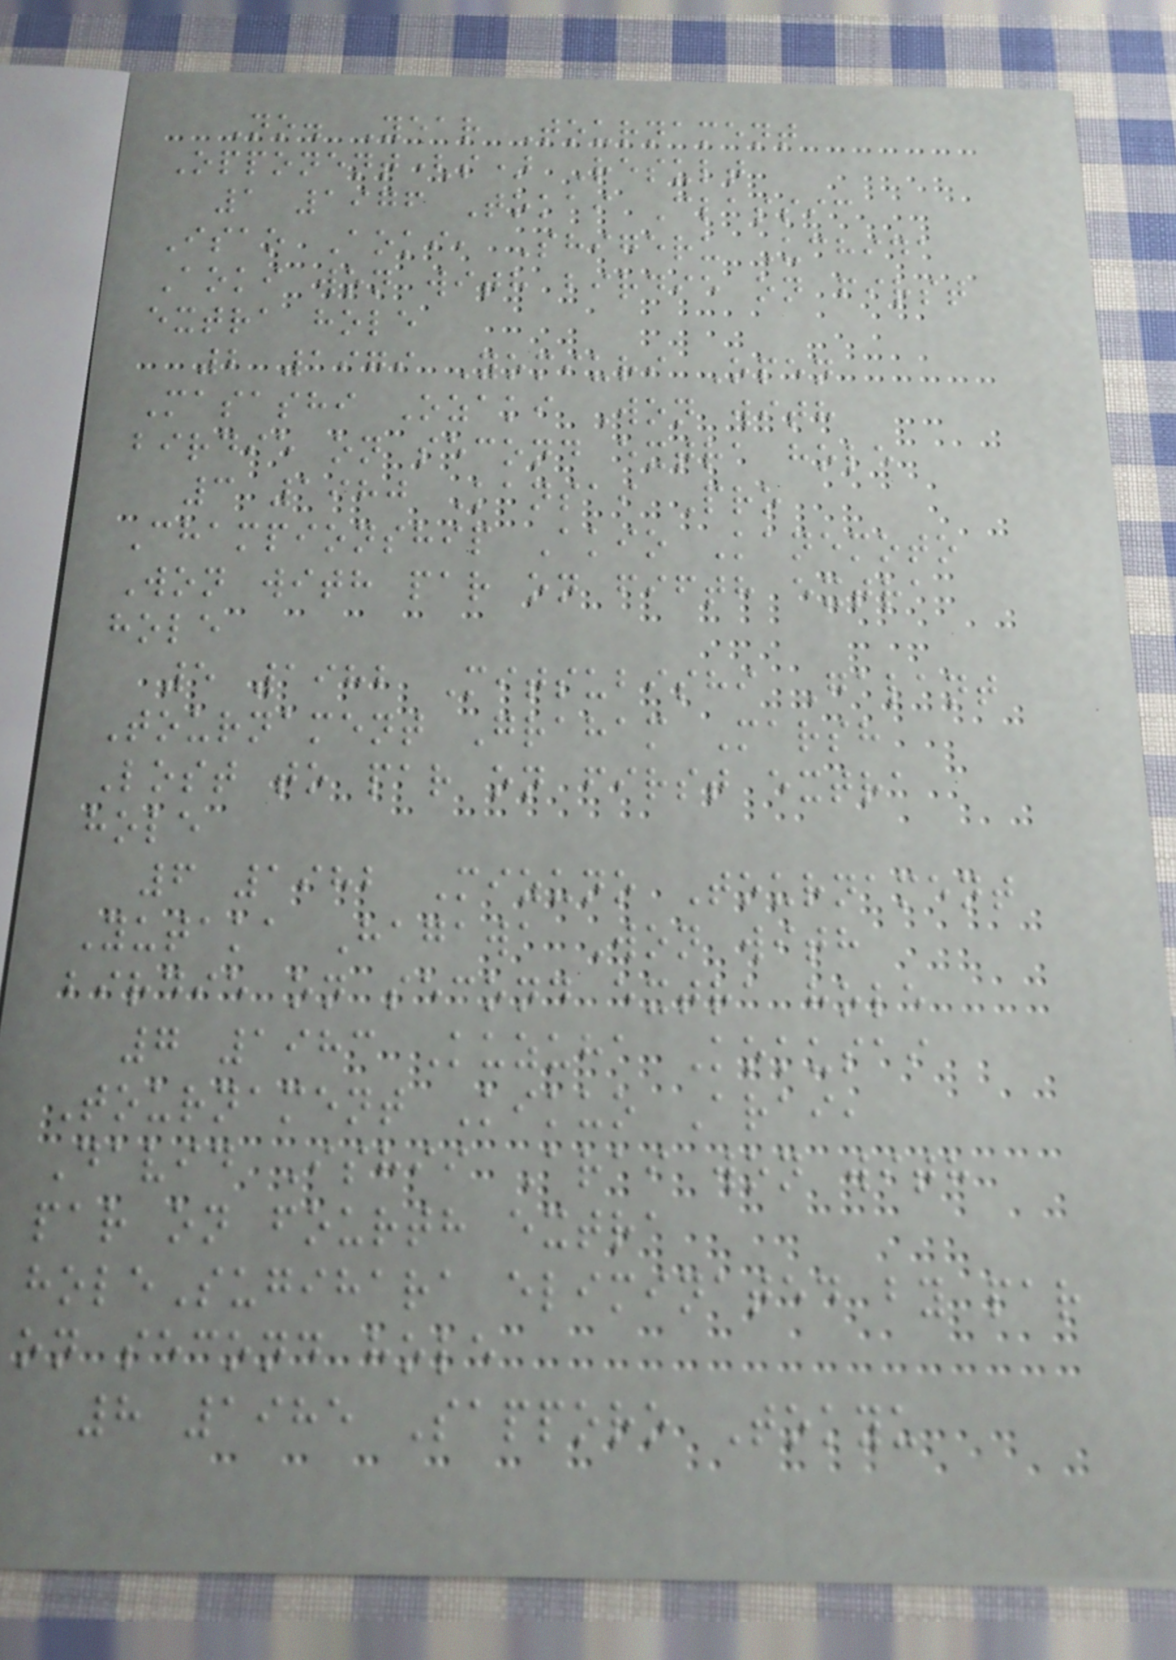No. Year Tournament
Opponent(s) Result
1 1976 Tokai Classic
Isao Aoki, Shigeru Uchida
Aoki won with birdie on first
extra hole
2 1979 Yomiuri Open
Masashi Ozaki Won with
birdie on second extra hole
3 1980 Kansai Pro
Championship Akio Kanemoto
Won with par on fifth extra
hole
5 1982 Mitsubishi Galant
Tournament Graham Marsh
Lost to par on first extra
hole
6 1982 Mizuno Tournament
Yutaka Hagawa Won with
birdie on second extra hole
7 1983 Kuzuha Kokusai
Tournament Kikuo Arai,
David Ishii Arai won with
par on fourth extra
holeSugihara eliminated by par
on second hole
8 1985 Sapporo Tokyu
